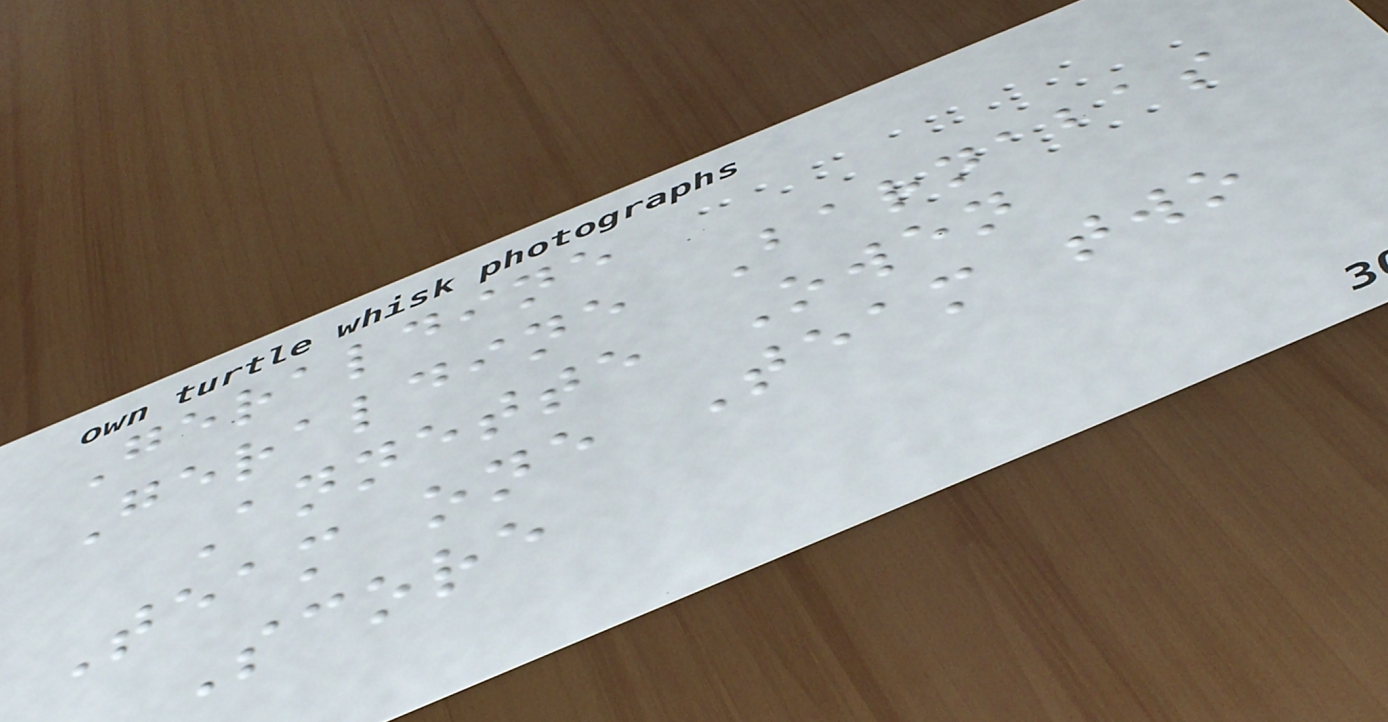Geraldine
Geraldine Barnabas
Annette Owen
Team one Team two
Score
